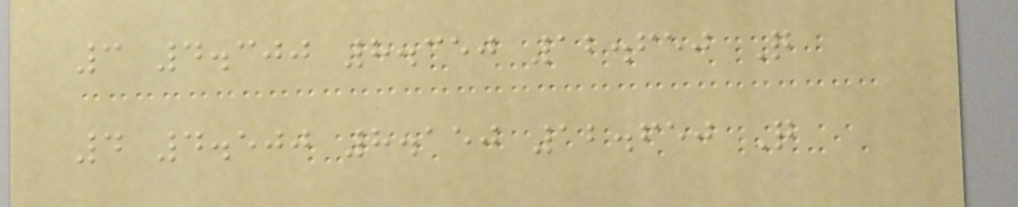3 4.300 8.350 12.650 Q
4 4.500 8.150 12.650 Q
